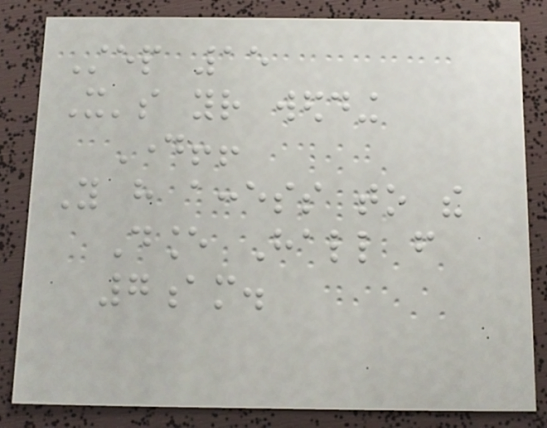Step 15
It's your wedding
Day!!
You have access to the
Dance Hall from
7am.
